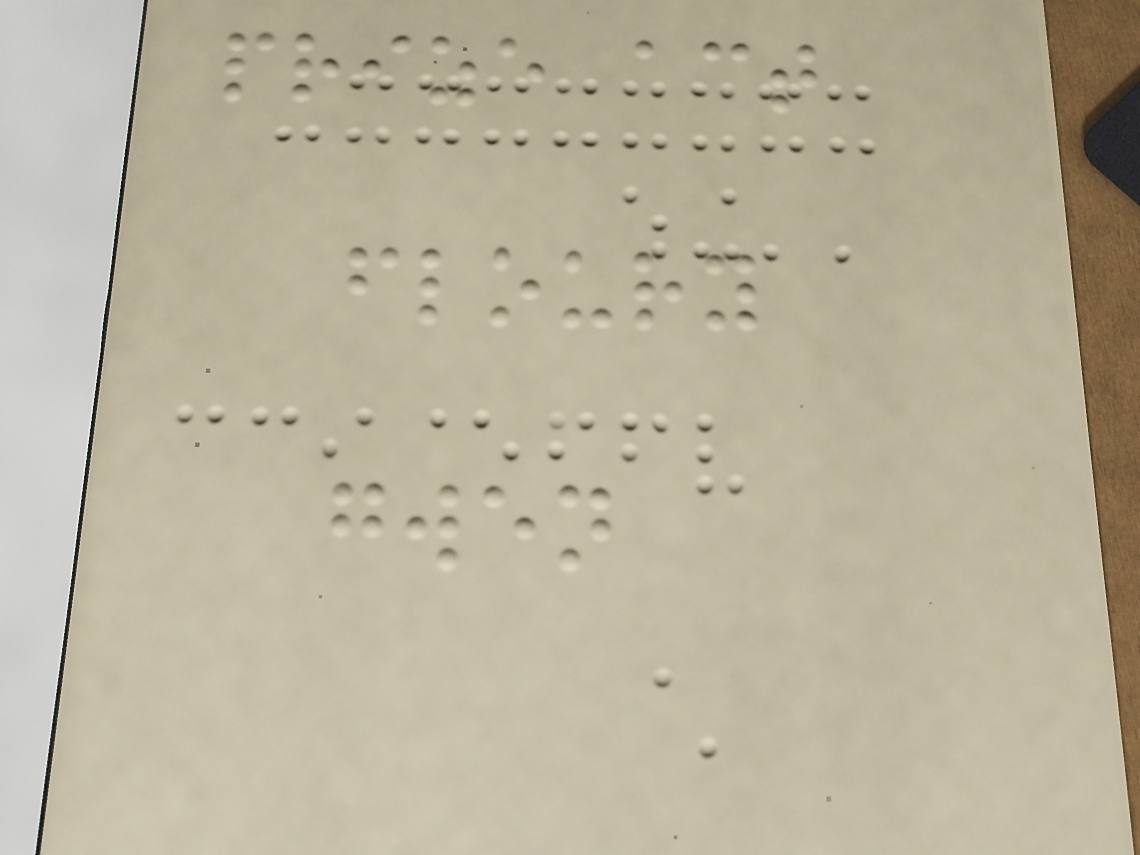prize act
floury
gwen
